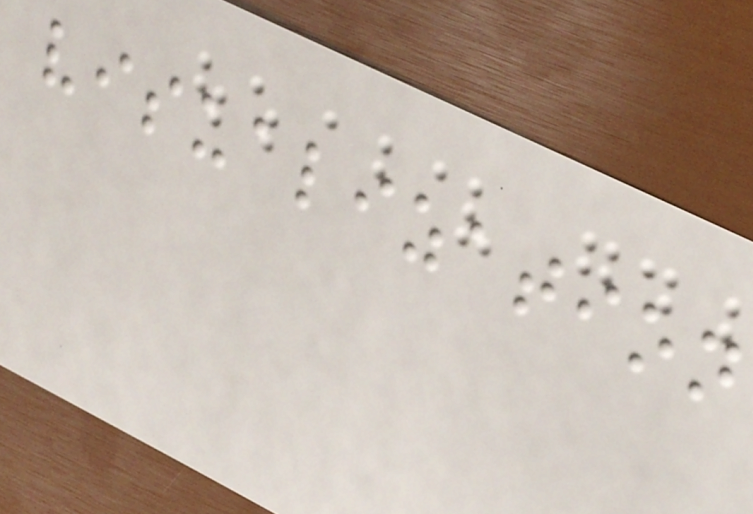visualization
